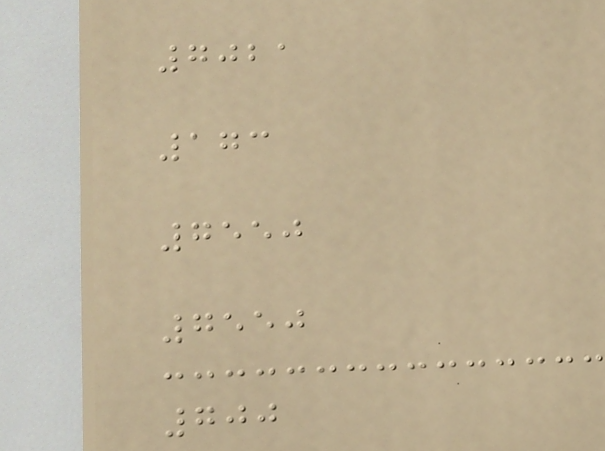7021
173
7550
7550
700
